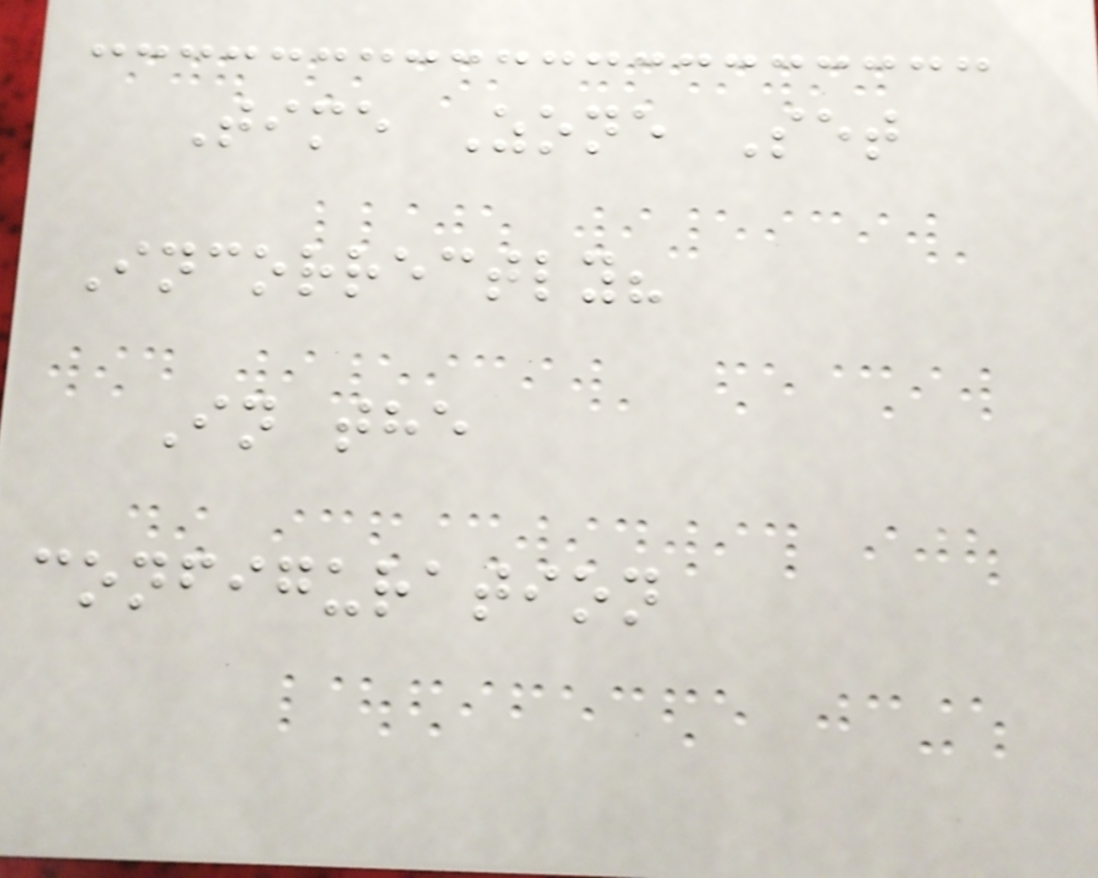Time Zone Set
Incorrectly?
In the
configuration
